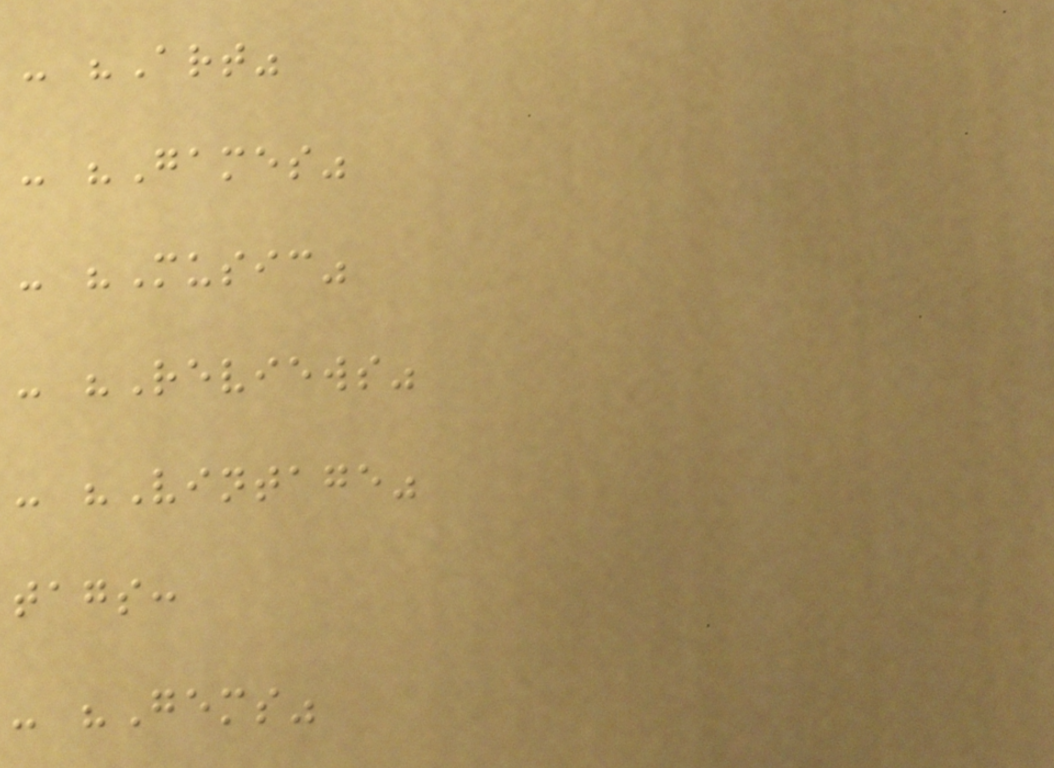- "Art"
- "Games"
- "Music"
- "Reviews"
- "Vintage"
tags:
- "Gems"
